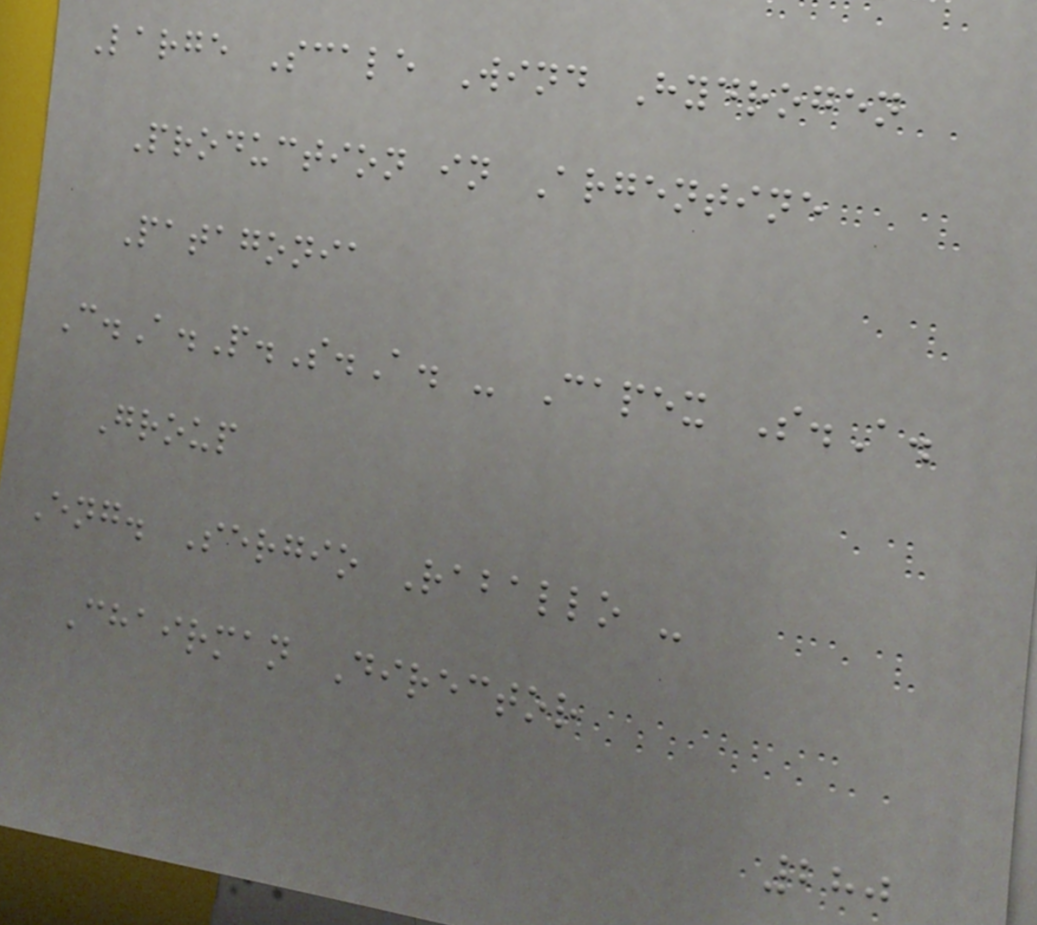Large Scale Wind Hydrogen
Production in Argentine
Patagonia
C.A.P.S.A. - Capex S.A.
Group
Eng. Sergio Raballo -
Chairman Director
280
